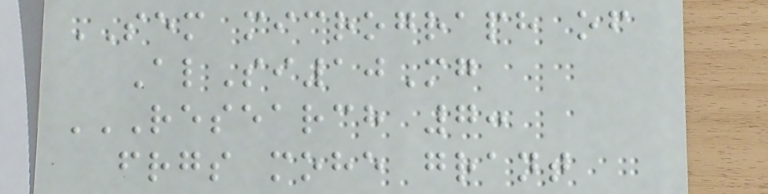SEM micrograph of
AlSi10Mg
RESEARCH 7:
FRGS MOHE GRANT
